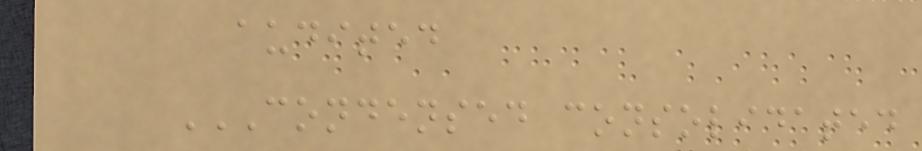audited
CONDENSED CONSOLIDATED
